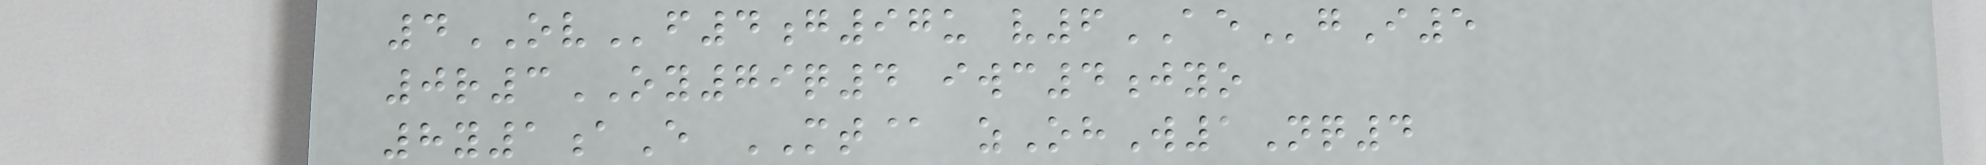4OVf4g97u v6AEgI5
0r3OY79q4 iwc4jyo
8y1aE MT@ zOhW1Nq4
